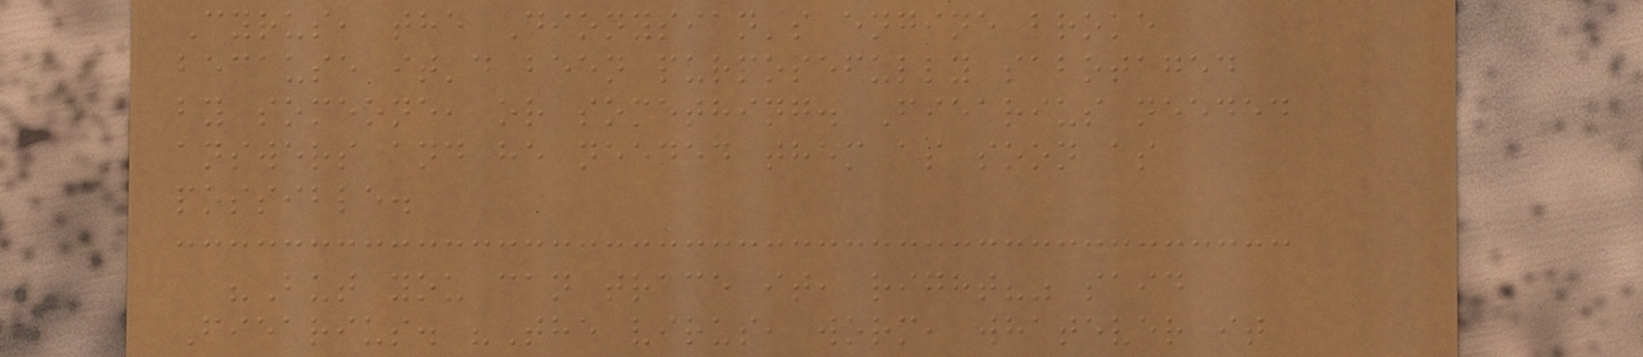Cyrus, the Dionysian's engine broke
because it'd been purposefully sabotaged
by someone, or something. Fiearius needed
answers and he needed them as soon as
possible.
"But you can trace it, right?" said
Fiearius. "The virus, worm, whatever it
